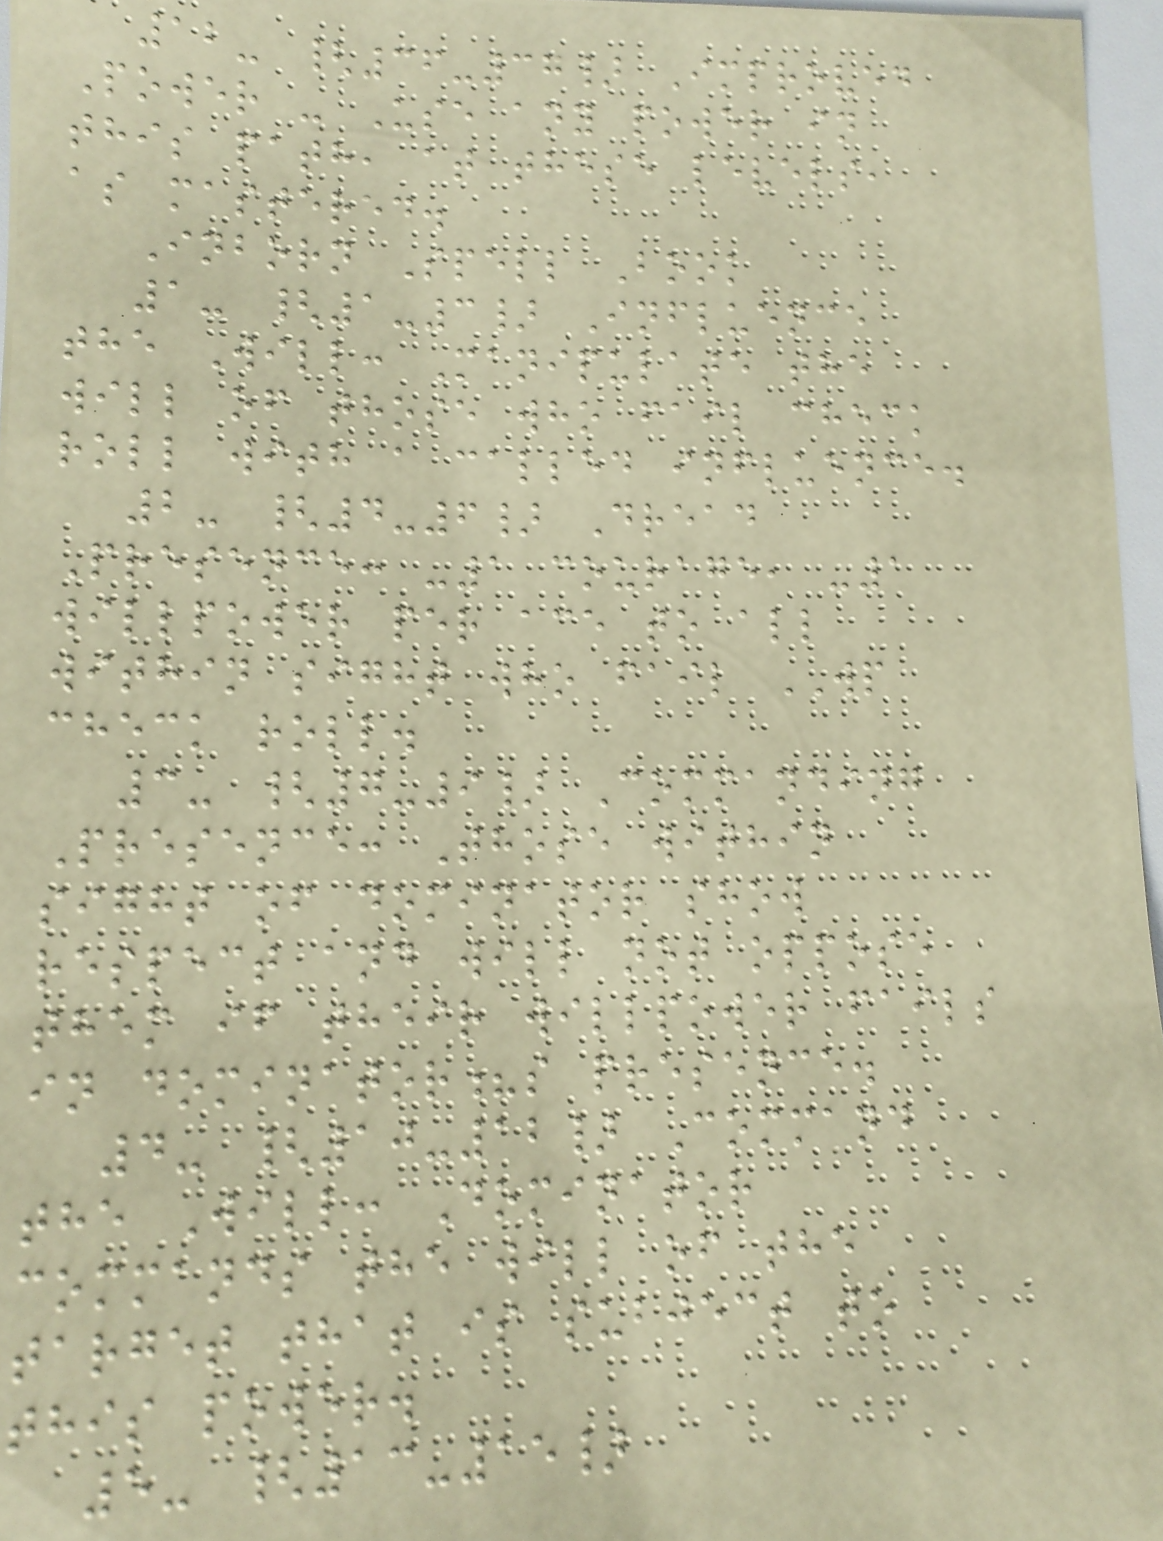12- {36-37} Improved
Power - Use any power in
this path, at these levels,
as mastered.
Inborn Spell Book
1- {1-3} Influence
the Will: Manipulate the
will of those who fail check
roll with a called influence.
2- {4-6} Dread
Presence: -1 courage, -1
willpower per ace to all
within sight who fail WP
check roll.
3- {7-9} Commanding
Presence: Those within
sight of dominator show
respect and will not oppose
them if their willpower fails
in dominator?s presence.
4- {10-12} Command
the Will: Dominator
commands the will of the
target that is subject to
this power.
5- {13-15}
